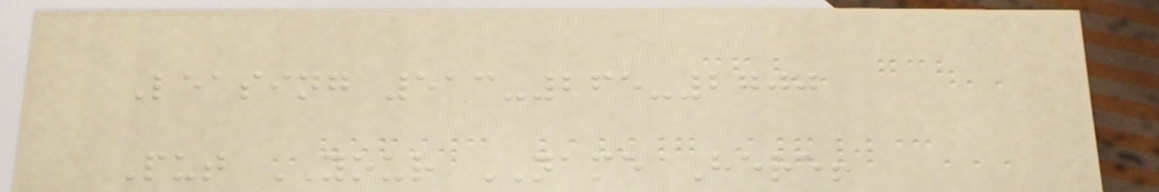Leasing 513-265-2700
Put YOUR NAME Here!
